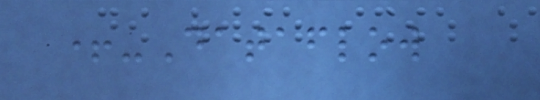+-Dataflow
